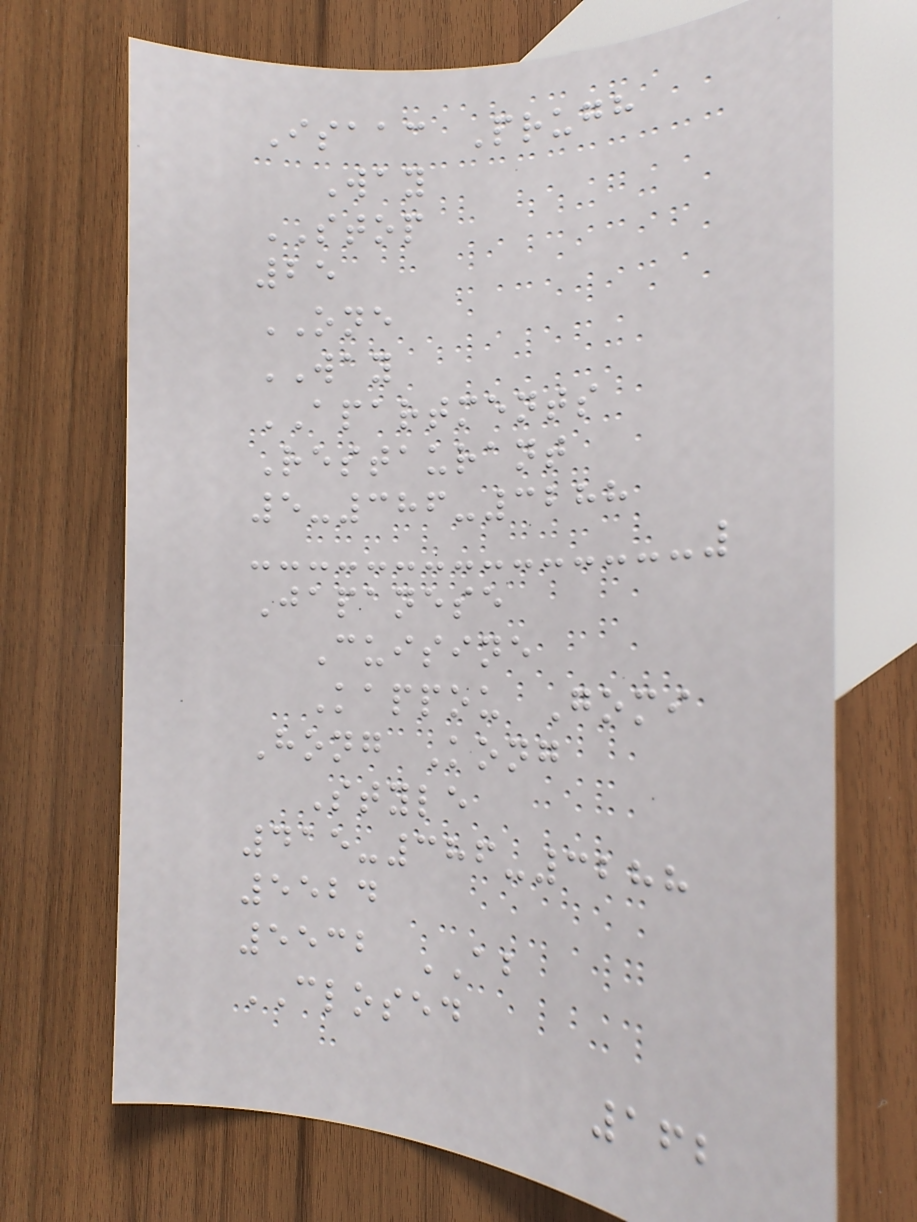Isaac Prugh
Way
STOP
25
ONE
WAY
APARTMENTS
Restaurant
5-386-3288
Japanese
Cuisine
Kappou Gomi
Hong Kong
Style
415-386-3288
5524
5532 AB
CLOSED
162
